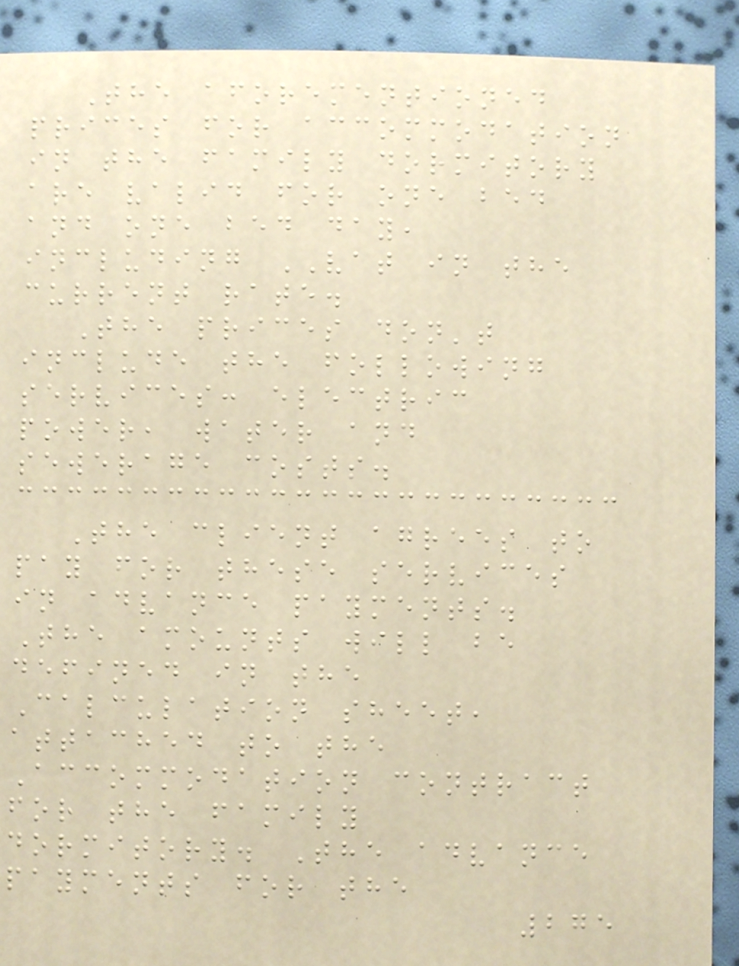The aforementioned
prices for accommodation
in the family dormitory
are valid for one bed
and one bed day,
including VAT in the
current rate.
The prices don't
include the following
services: electric
power, water and
sewerage costs.
The client agrees to
pay for these services
in advance payments.
The amounts will be
defined in the
Calculation sheet,
attached to the
Accommodation contract
for the family
dormitory. The advance
payments for the
275
